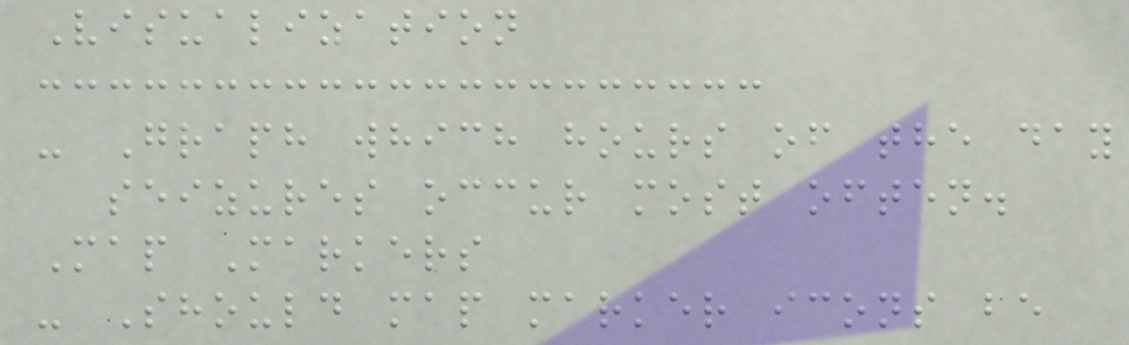Visualization
- Graph which hours of the day
seizures occur most often.
Map Markers
- Should map marker icons be
